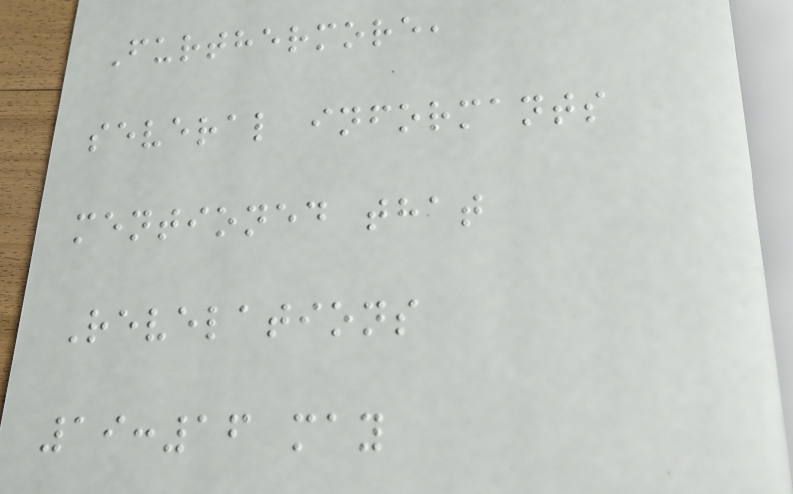Furthermore,
several informants
mentioned that
Revelations
19:16 may
